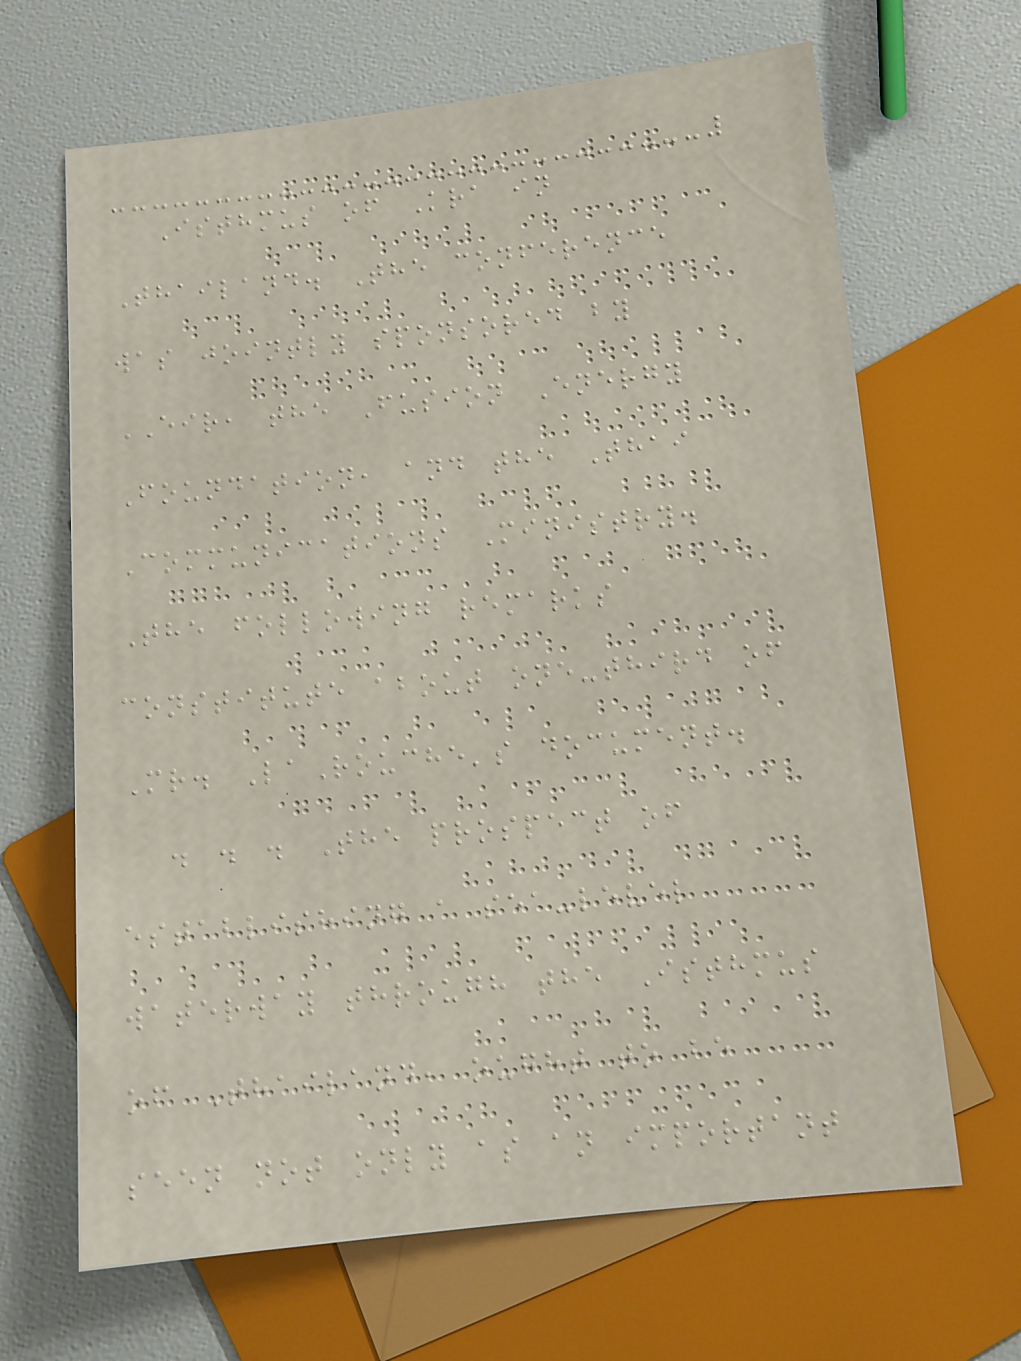Isthmus of Kra in
Thailand. The conference
was jointly sponsored by
EIR, the Fusion Energy
Foundation, and the Thai
Communications Ministry.
The following remarks
constitute about one-third of
Mr. LaRouche's document.
. . . The prospect of
establishing a sea-level
waterway through the Isthmus
of Thailand, ought to be
seen not only as an important
